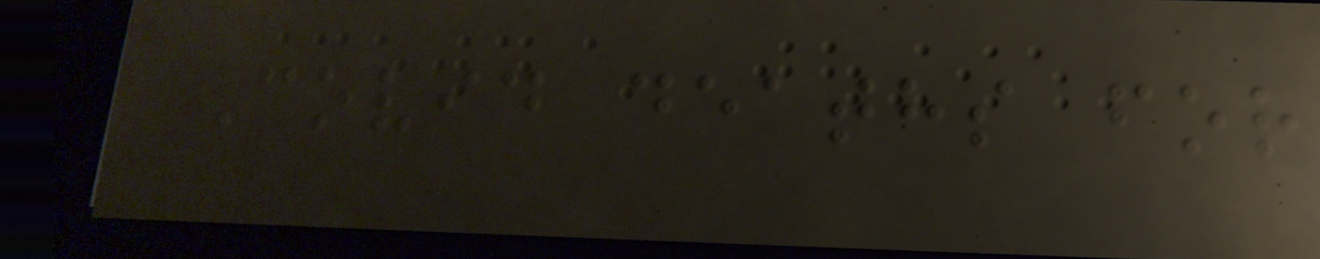Covid deaths for
